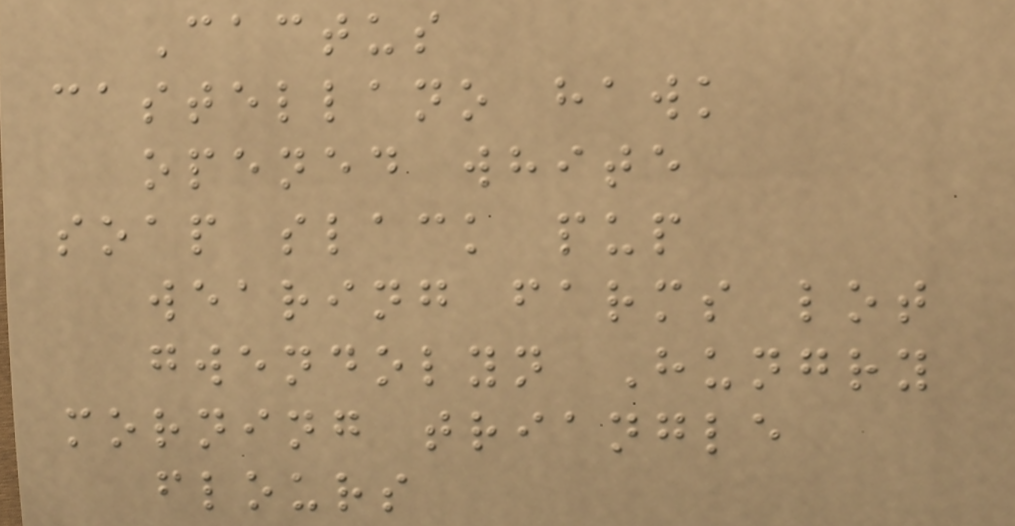Cactus
castellano hawk
opened white
soap slack pup
wearing farms lot
gwendolyn Hungry
morning triangle
flours
